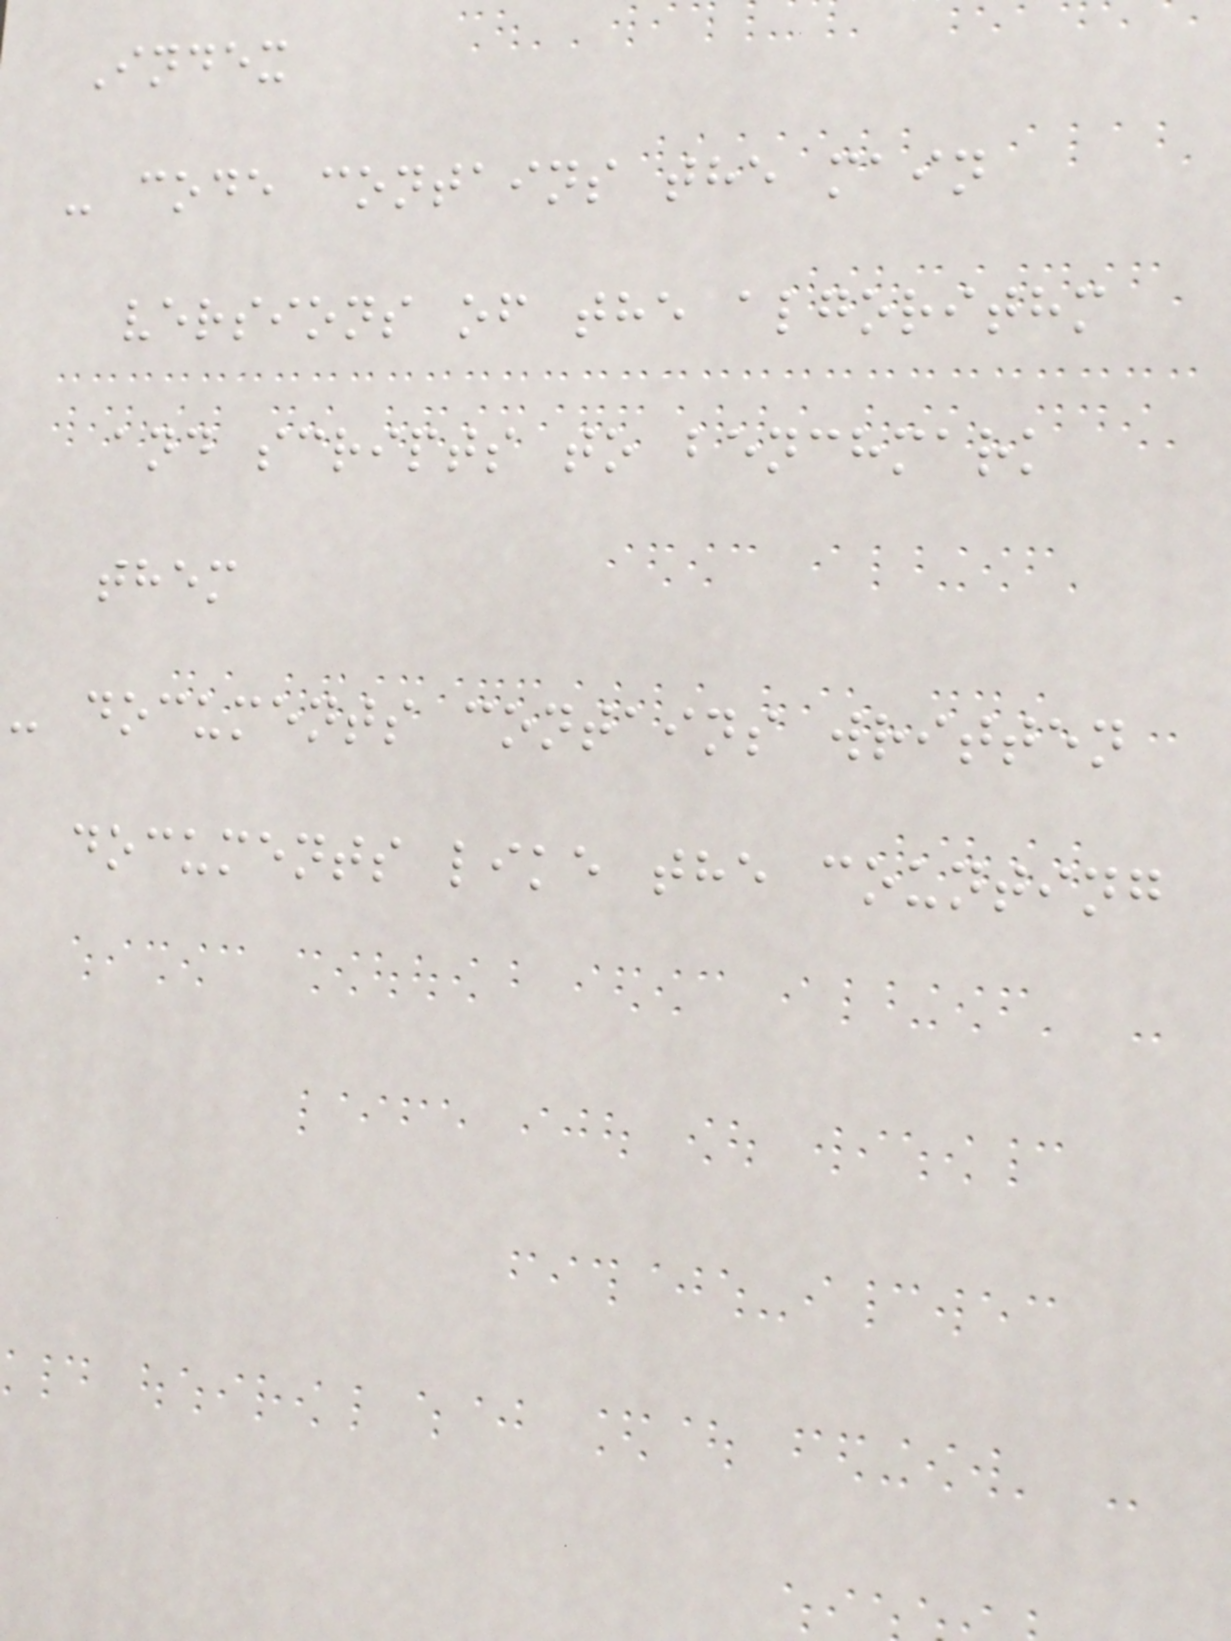Index
- code contains the main
versions of the algorithm
and scripts to benchmark
them
- documents contains written
documents like the counting
